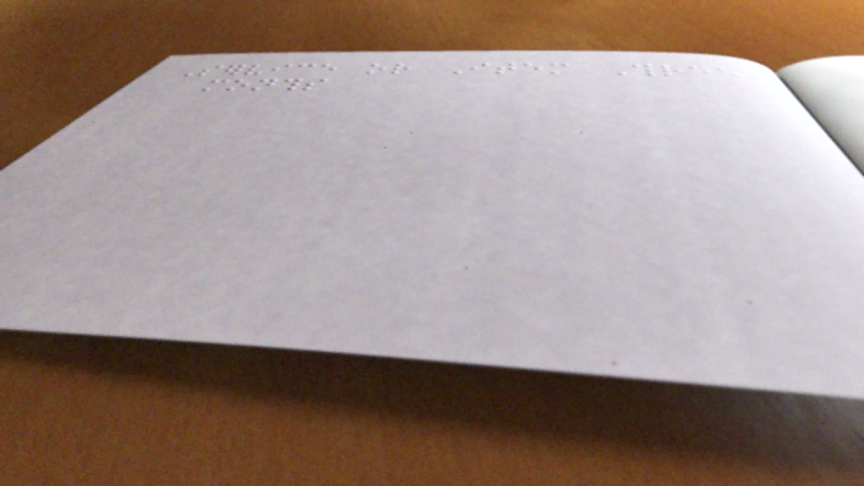Service or Item Three
months
